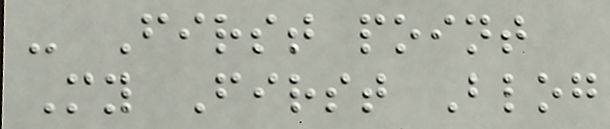- First point
My First Blog
